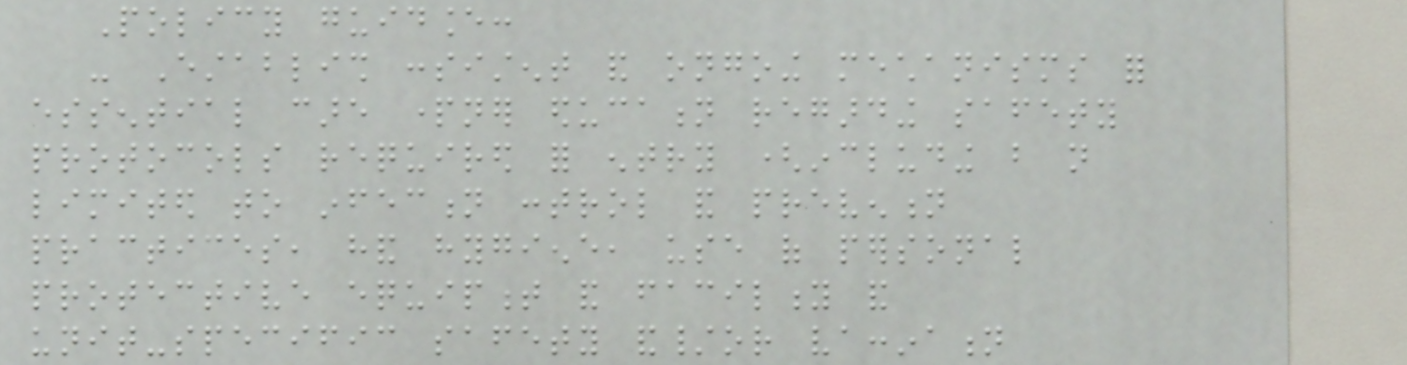Policy guidance:
- Establish consistent and ongoing mechanisms for
essential care partner education regarding safety
protocols required for entry (including but not
limited to infection control and prevention
practices, hand hygiene, use of personal
protective equipment and facility and
unit-specific safety and/or vaccination
